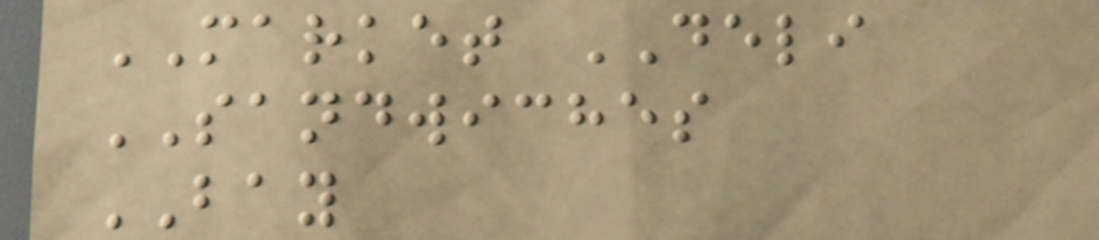MARKET DELI
SANDWICHES
BAY
